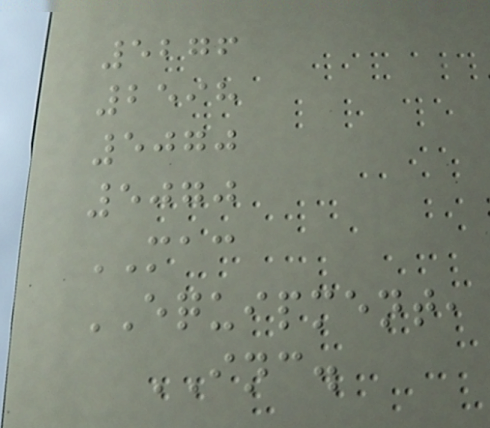5276
2598
5070
5070
MAC
EQUIPMENT,
INC.
